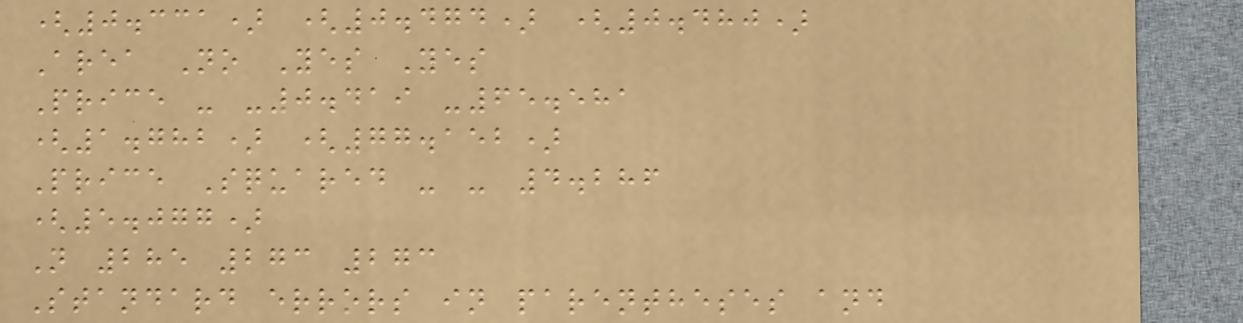(0.331) (0.474) (0.480)
Area No Yes Yes
Price - -0.419 -65.581
(1.782) (77.152)
Price Squared - - 4.286
(5.077)
N 285 273 273
Standard errors in parentheses and
